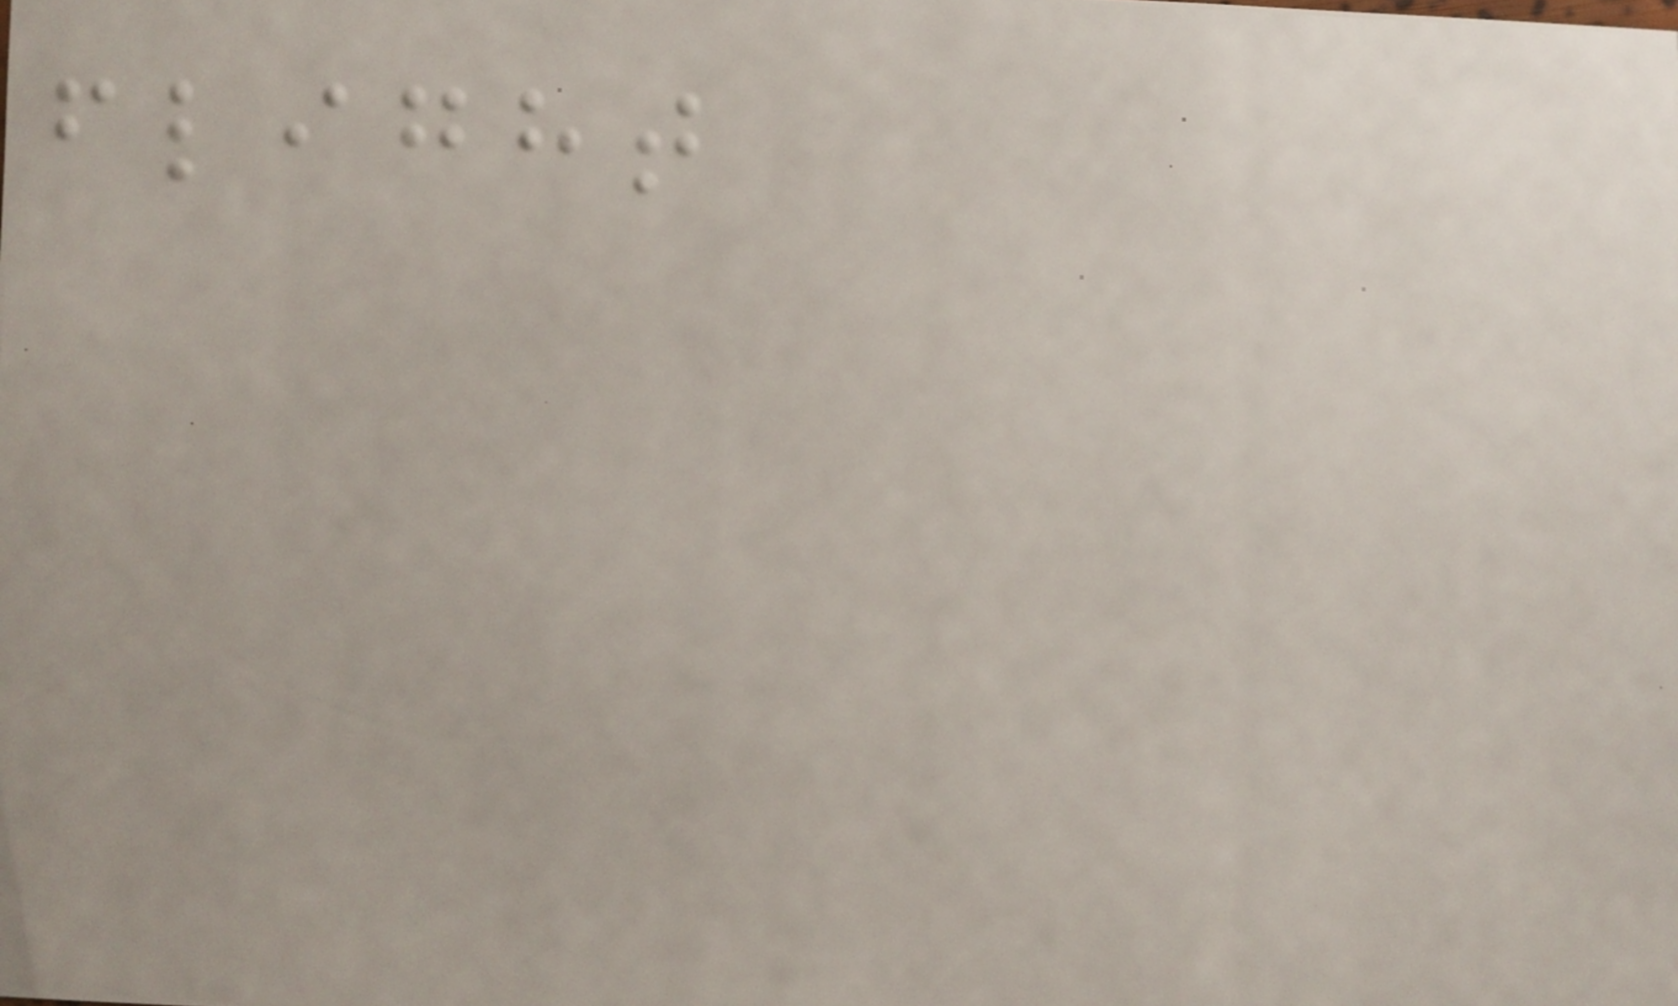flight
